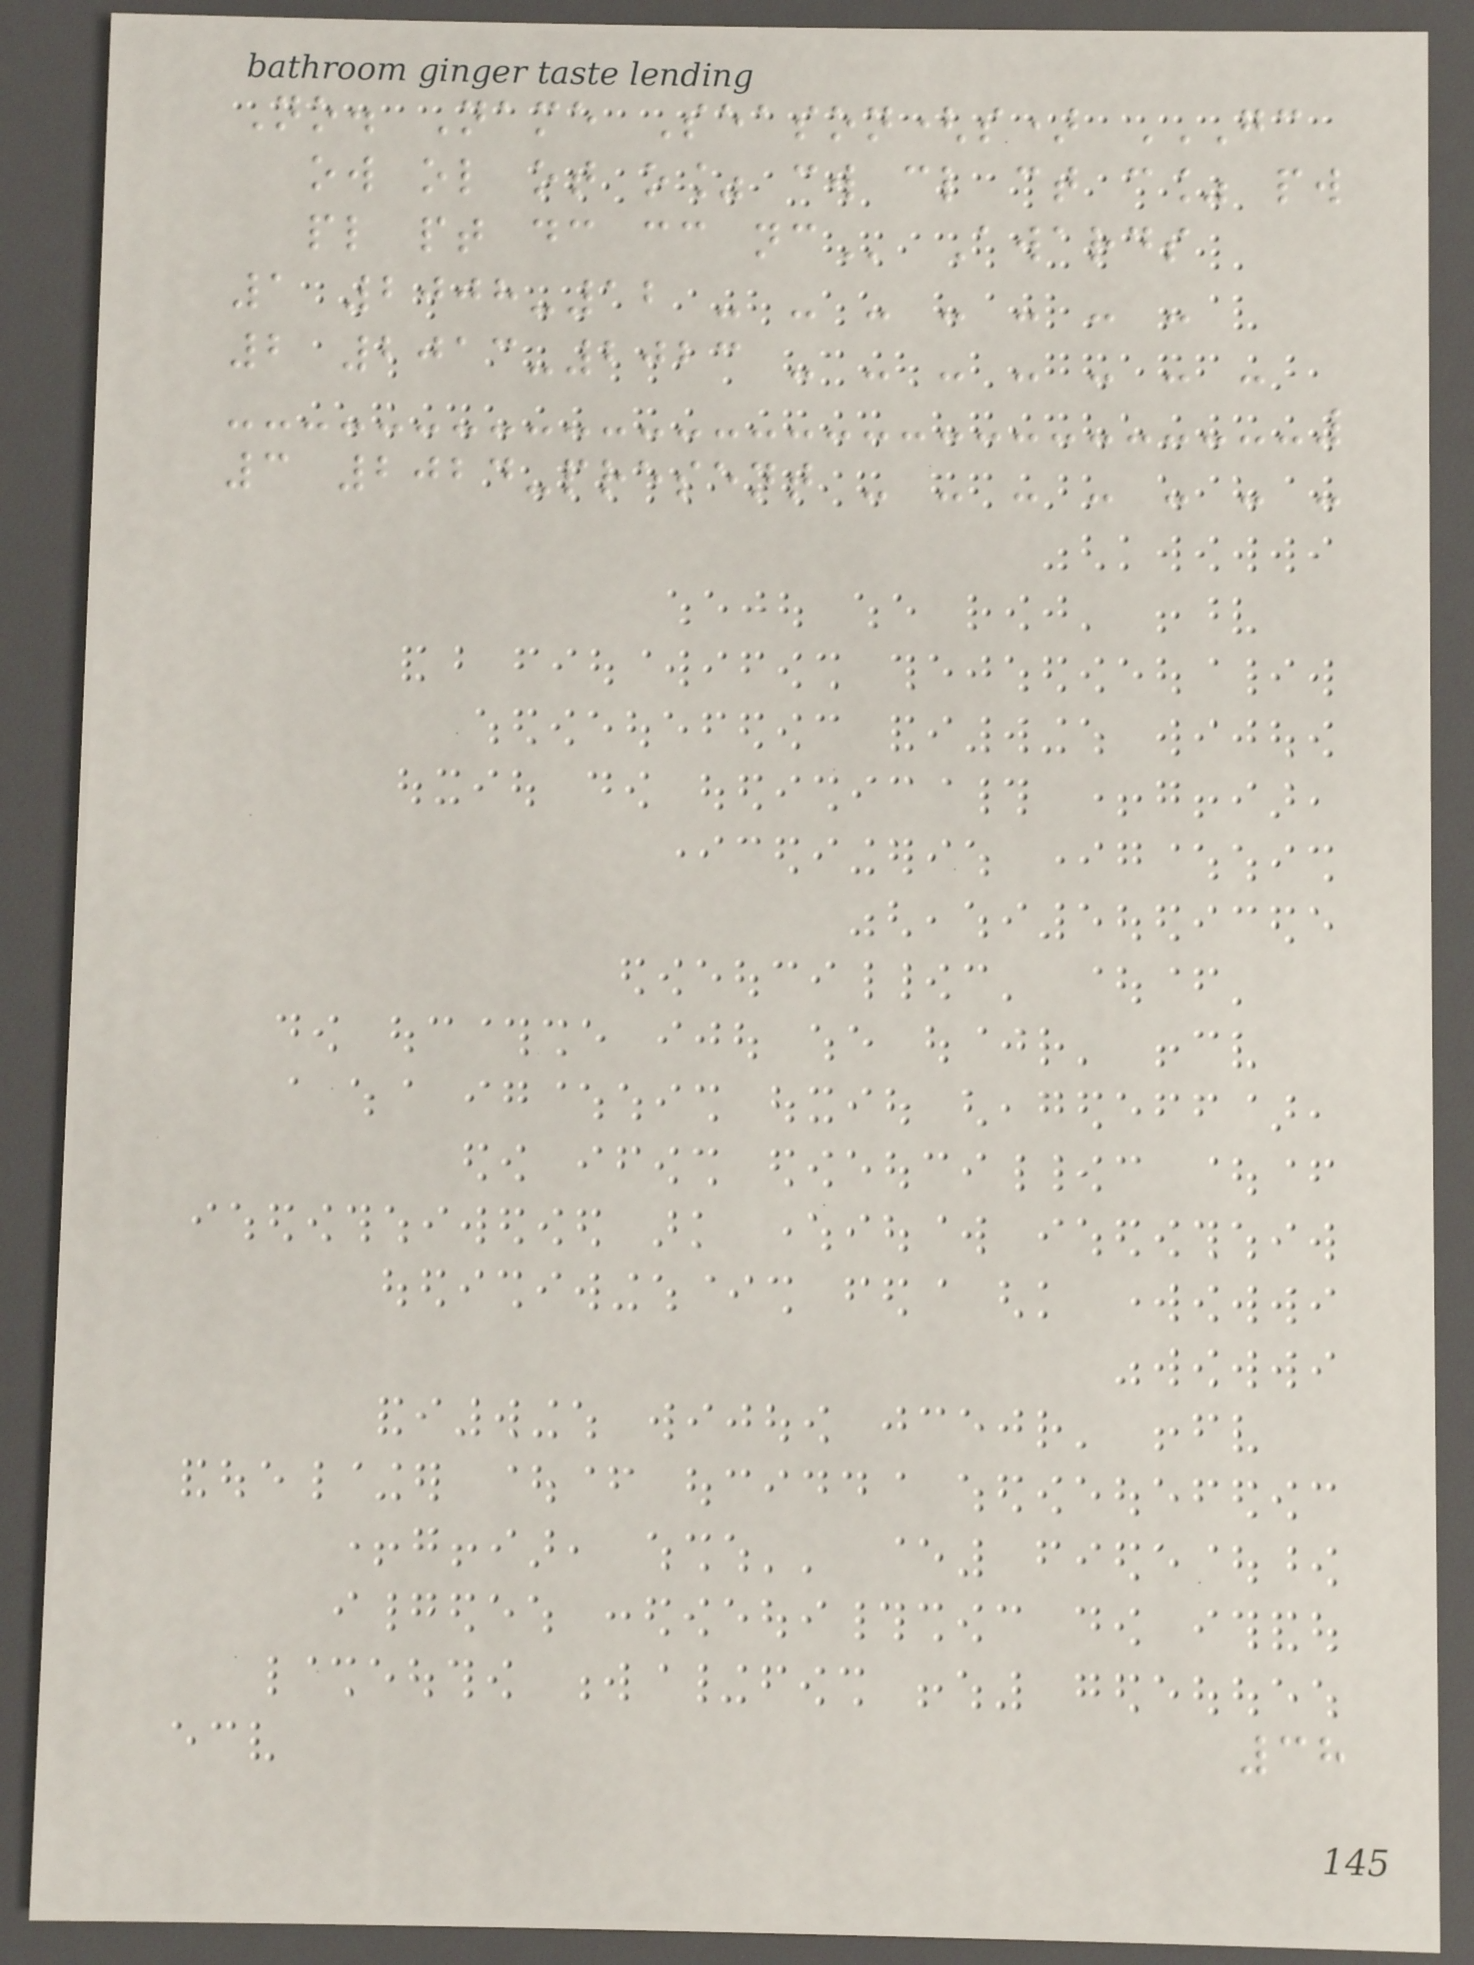No. Name Season(s) GC
OW OL OT O% CW CL CT C% PW
PL PT DC CC NC Awards
1 2008-12 - - - - - - -
2 2013-2023 - - - - - - -
3 2024-present - - - - - - -
38
